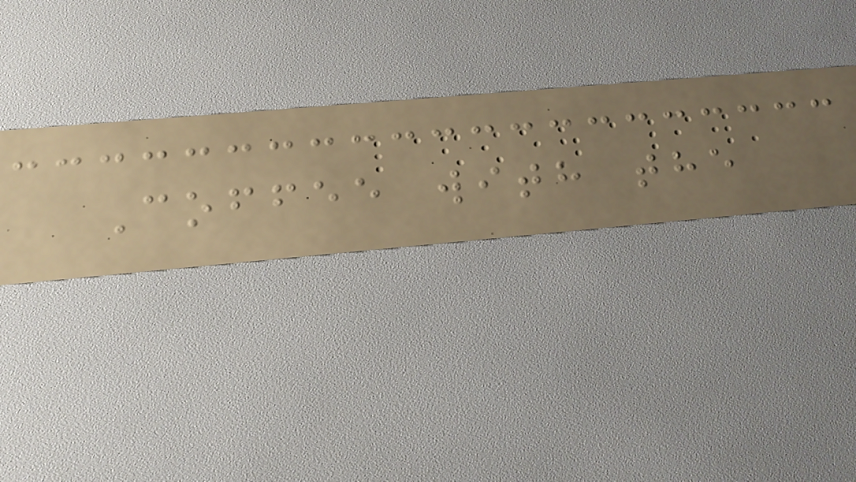Coffee with the
